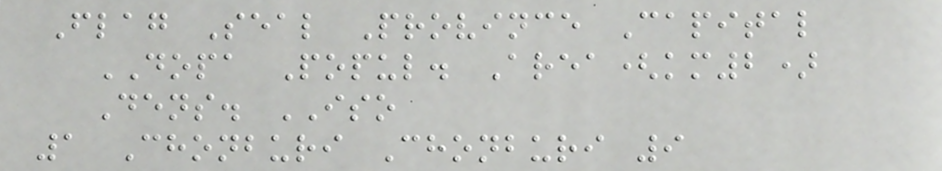Flag Seal Province Capital
DOPA Popul. Area(km2)
Dens. ISO
1 Chonburi Chonburi 9
